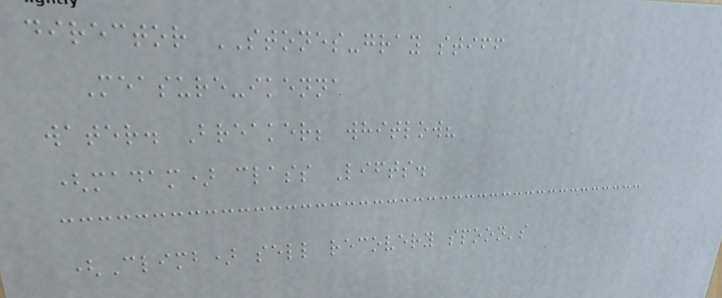director STONES-gray stiff
Measure-ikenna
water. Breaker; whitlow?
(madam) class Lifts.
(Climb) sell recovery spoon's
